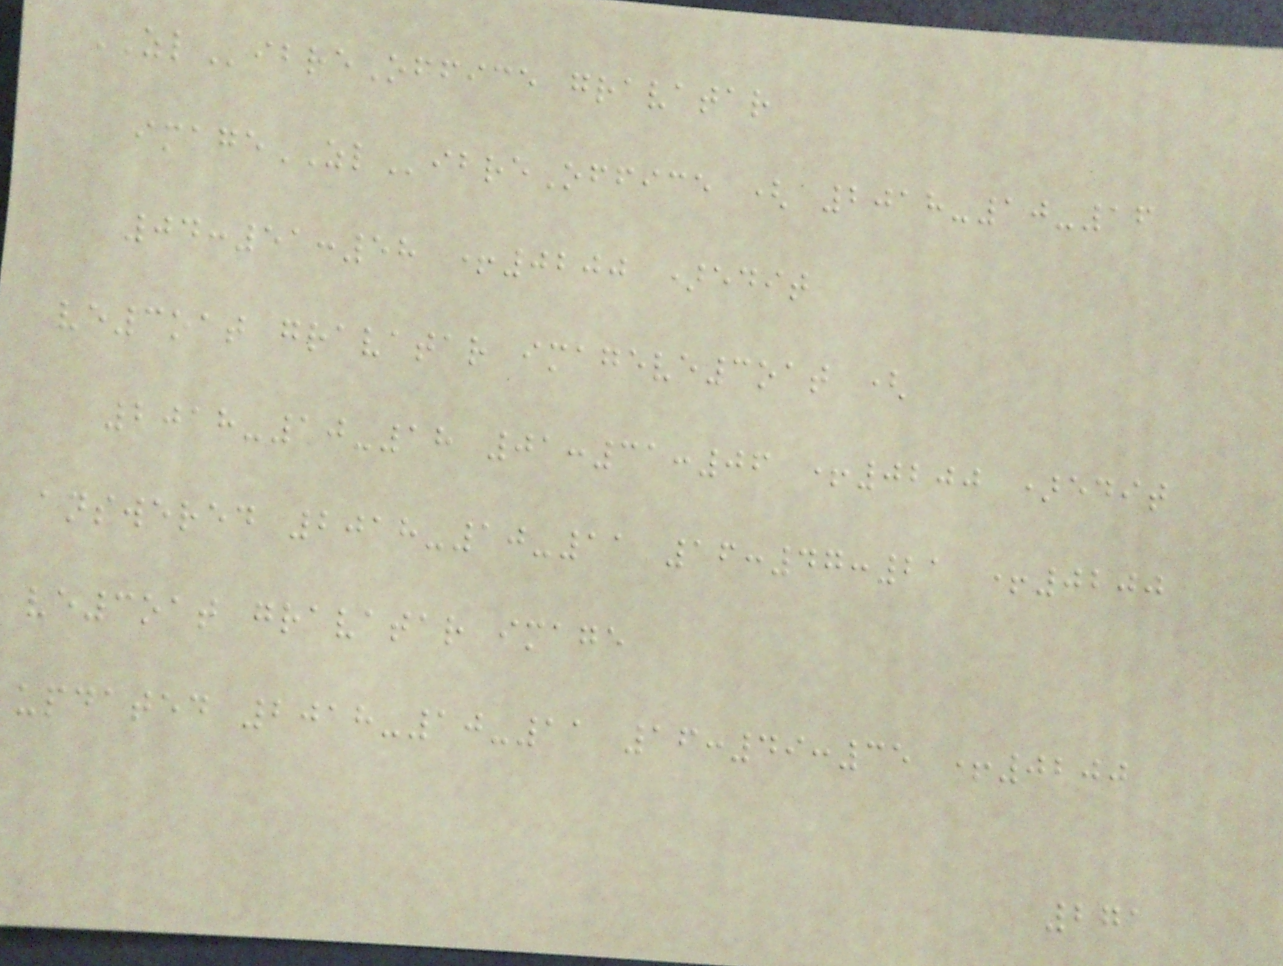ZLibreOffice gravatar
imageZLibreOffice ( 2018-10-16
04:51:58 +0200 )edit
ve3oat gravatar imageve3oat (
2018-10-18 01:31:06 +0200 )edit
answered 2018-10-11 16:47:21 +0200
ve3oat gravatar image
updated 2018-10-11 16:49:35 +0200
271
